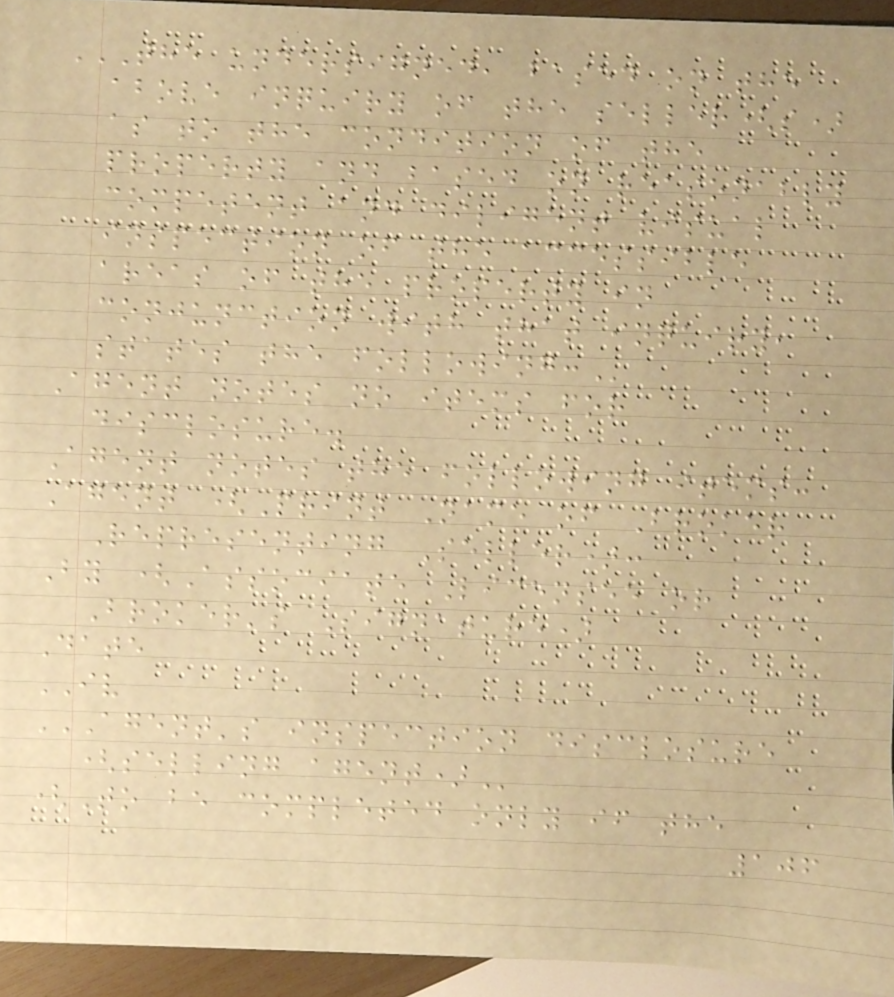THE UNDERSIGNED, BASED ON THE
ABOVE INQUIRY OF THE SELLER(S)
AS TO THE CONDITION OF THE
PROPERTY AND BASED ON REASONABLY
COMPETENT AND DILIGENT VISUAL
INSPECTION OF THE ACCESSIBLE
AREAS OF THE PROPERTY IN
CONJUNCTION WITH THAT INQUIRY,
STATES THE FOLLOWING:
Agent notes no items for
disclosure.
Agent notes the following items:
Agent (Print Name of Broker
Representing Seller):
By (Associate Licensee or
Broker's Signature)
Date
IV
AGENT'S INSPECTION DISCLOSURE
(SELLING AGENT)
(To be completed only if the
106
